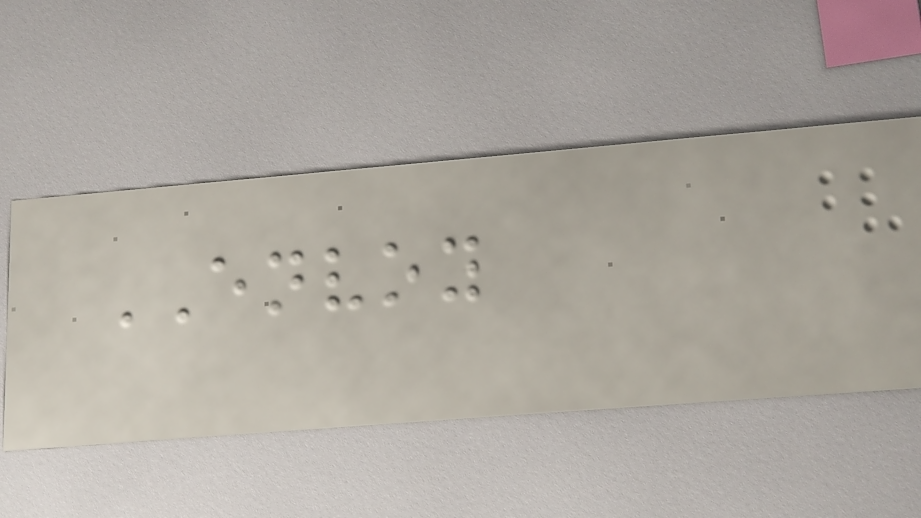ENVOY
